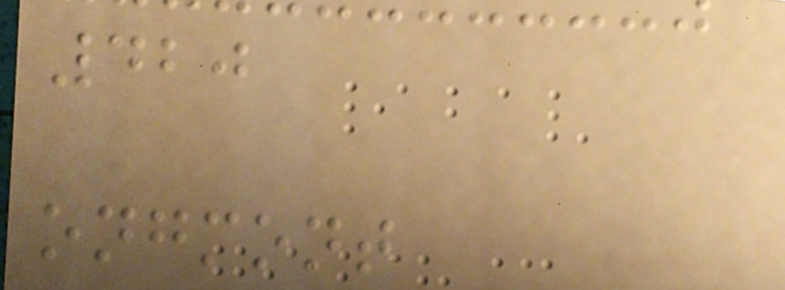420
ongmont
